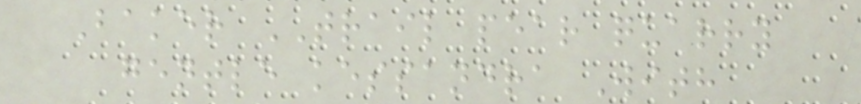Baker TRAIL pear quarry
gentle kessandra With
